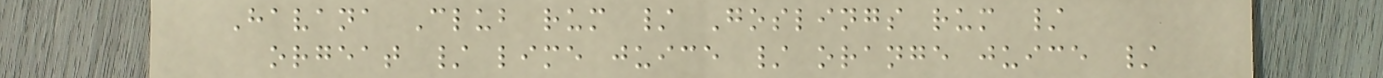Havana Club rum / Goslings rum /
orgeat / lime juice / orange juice /
